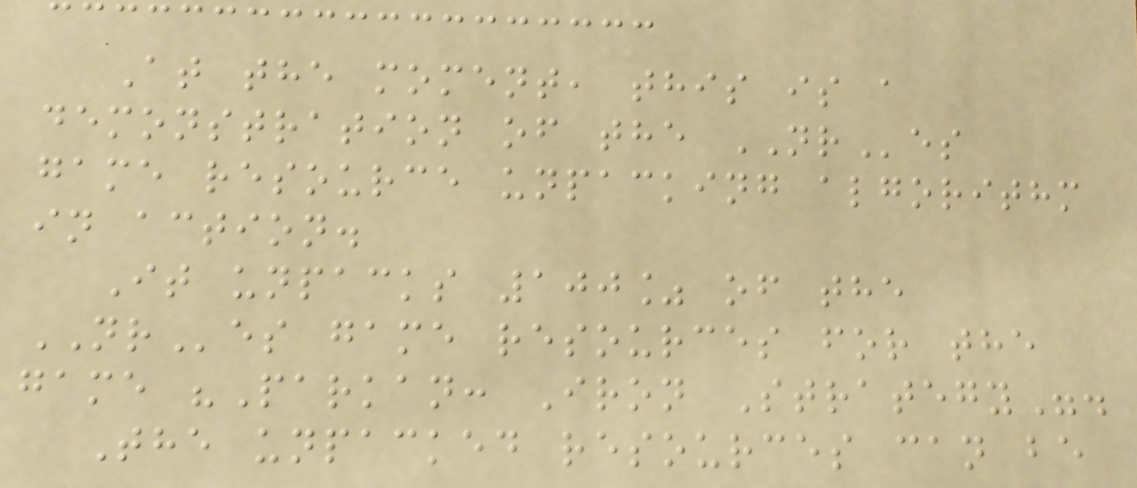At the moment, this is a
demonstration of the NRes
game resource unpacking algorithm
in action.
It unpacks 100% of the
NRes game resources for the
game "Parkan: Iron Strategy".
The unpacked resources can be
